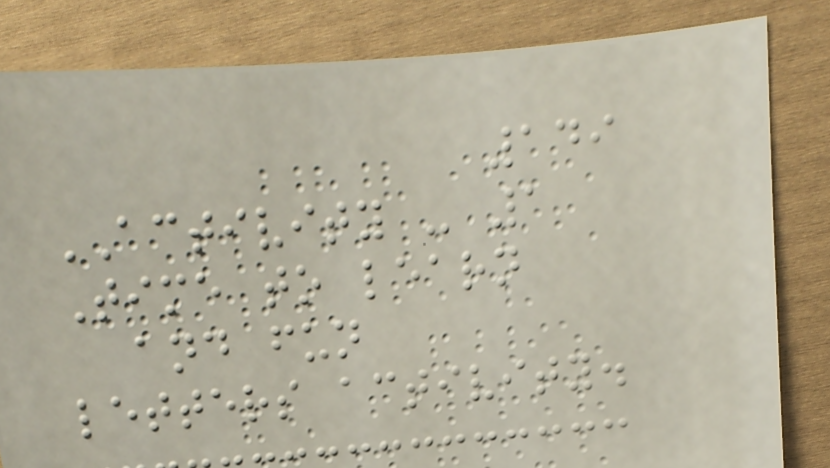149
ACTIVITY - 1
Time to learn
and fun
letters activity.
